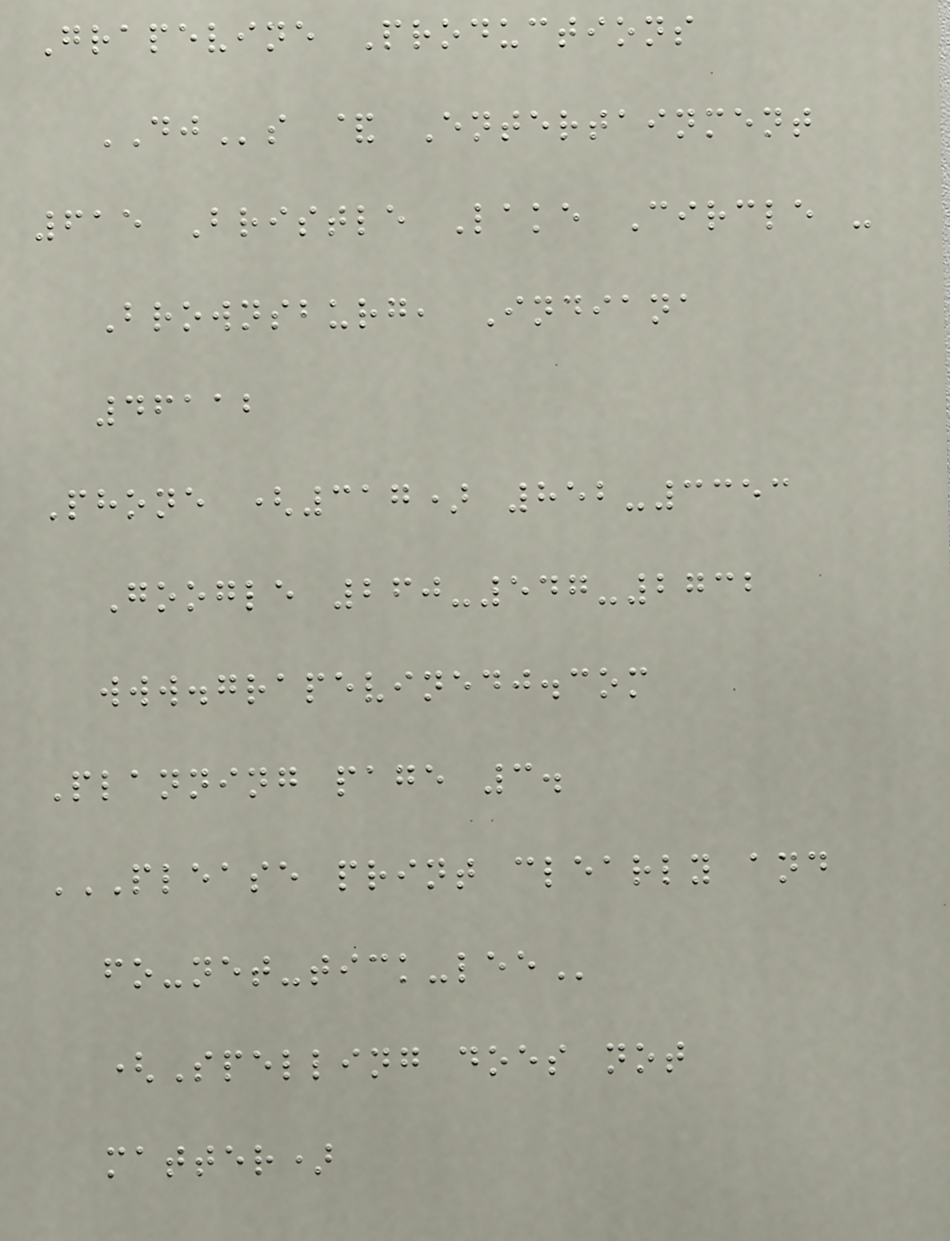Grapevine Productions
DJs & Entertainment
615 Bristle Lake Circle -
Brownsburg, Indiana
46112
Phone (317) 852-3353
Google 260-547-2732
www.grapevinedj.com
Planning page 3.
PLEASE PRINT CLEARLY AND
FO-NET-TICK-LEE
(Spelling does not
matter)
